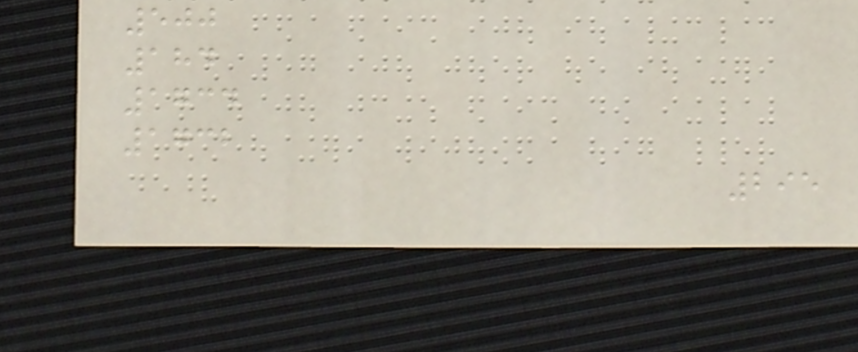500
184
1734
1732
295
